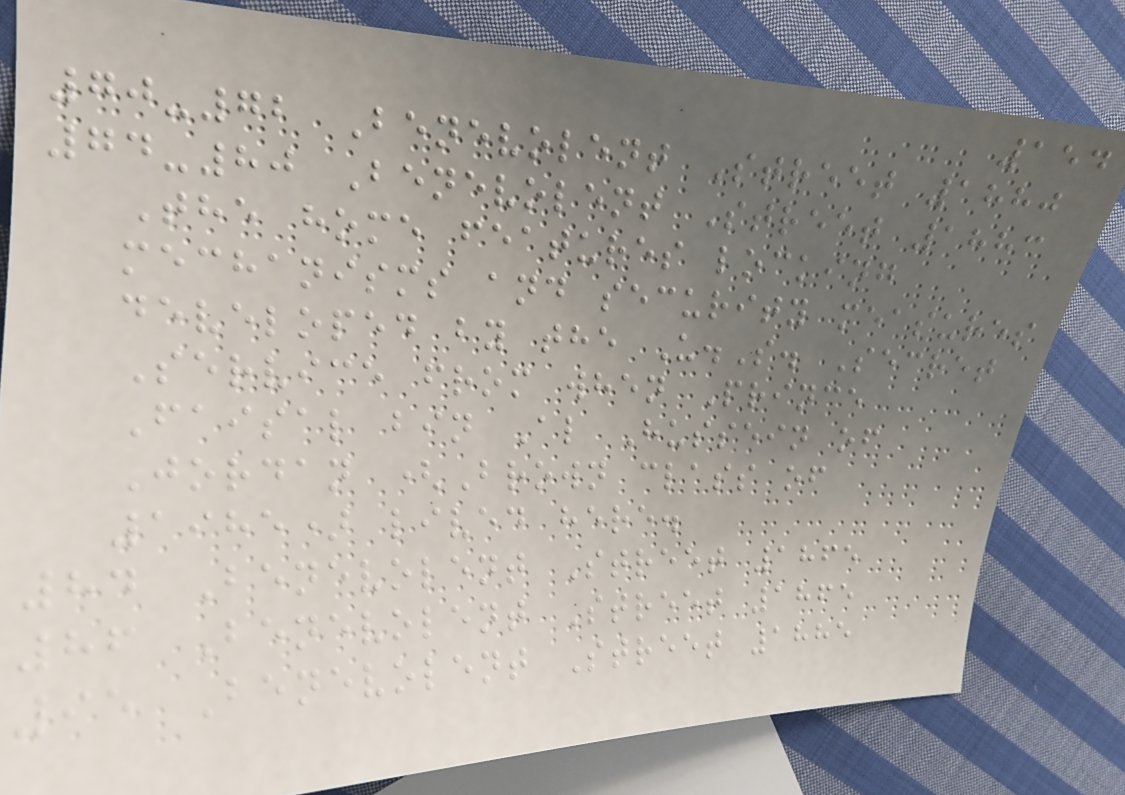154
70-72 Benevolent Street 1880
74-80 Benevolent Street 1883
The home features locking
mechanisms and security measures
developed by the U.S. Secret
Service from when Prince
Faisal bin Al Hussein of
Jordan (Brown class of
1985) lived here.
84 Benevolent Street 1865
86 Benevolent Street 1865
95 Benevolent Street 1885
